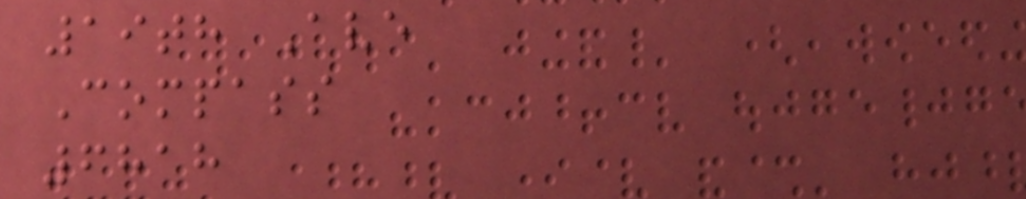19th Ave
Compass
6818
